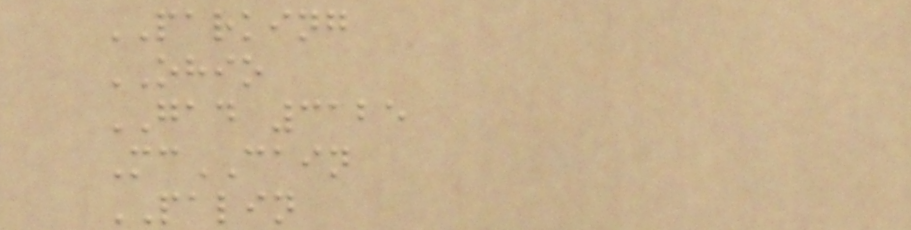PARKING
OHIO
GAD 3125
McCAIN
PALIN
